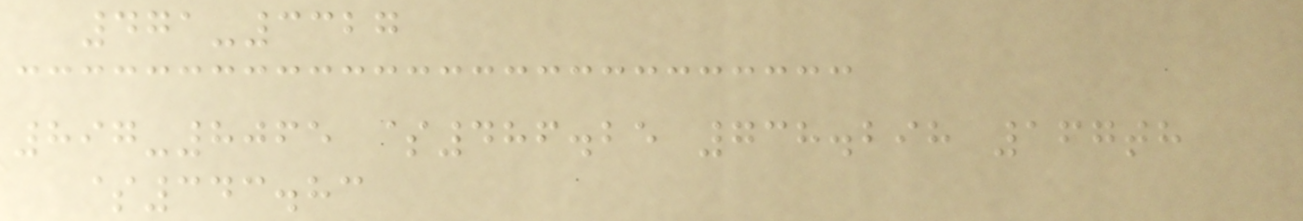471-3327
897-8065 $486.25 738.298 167th
$343.83
